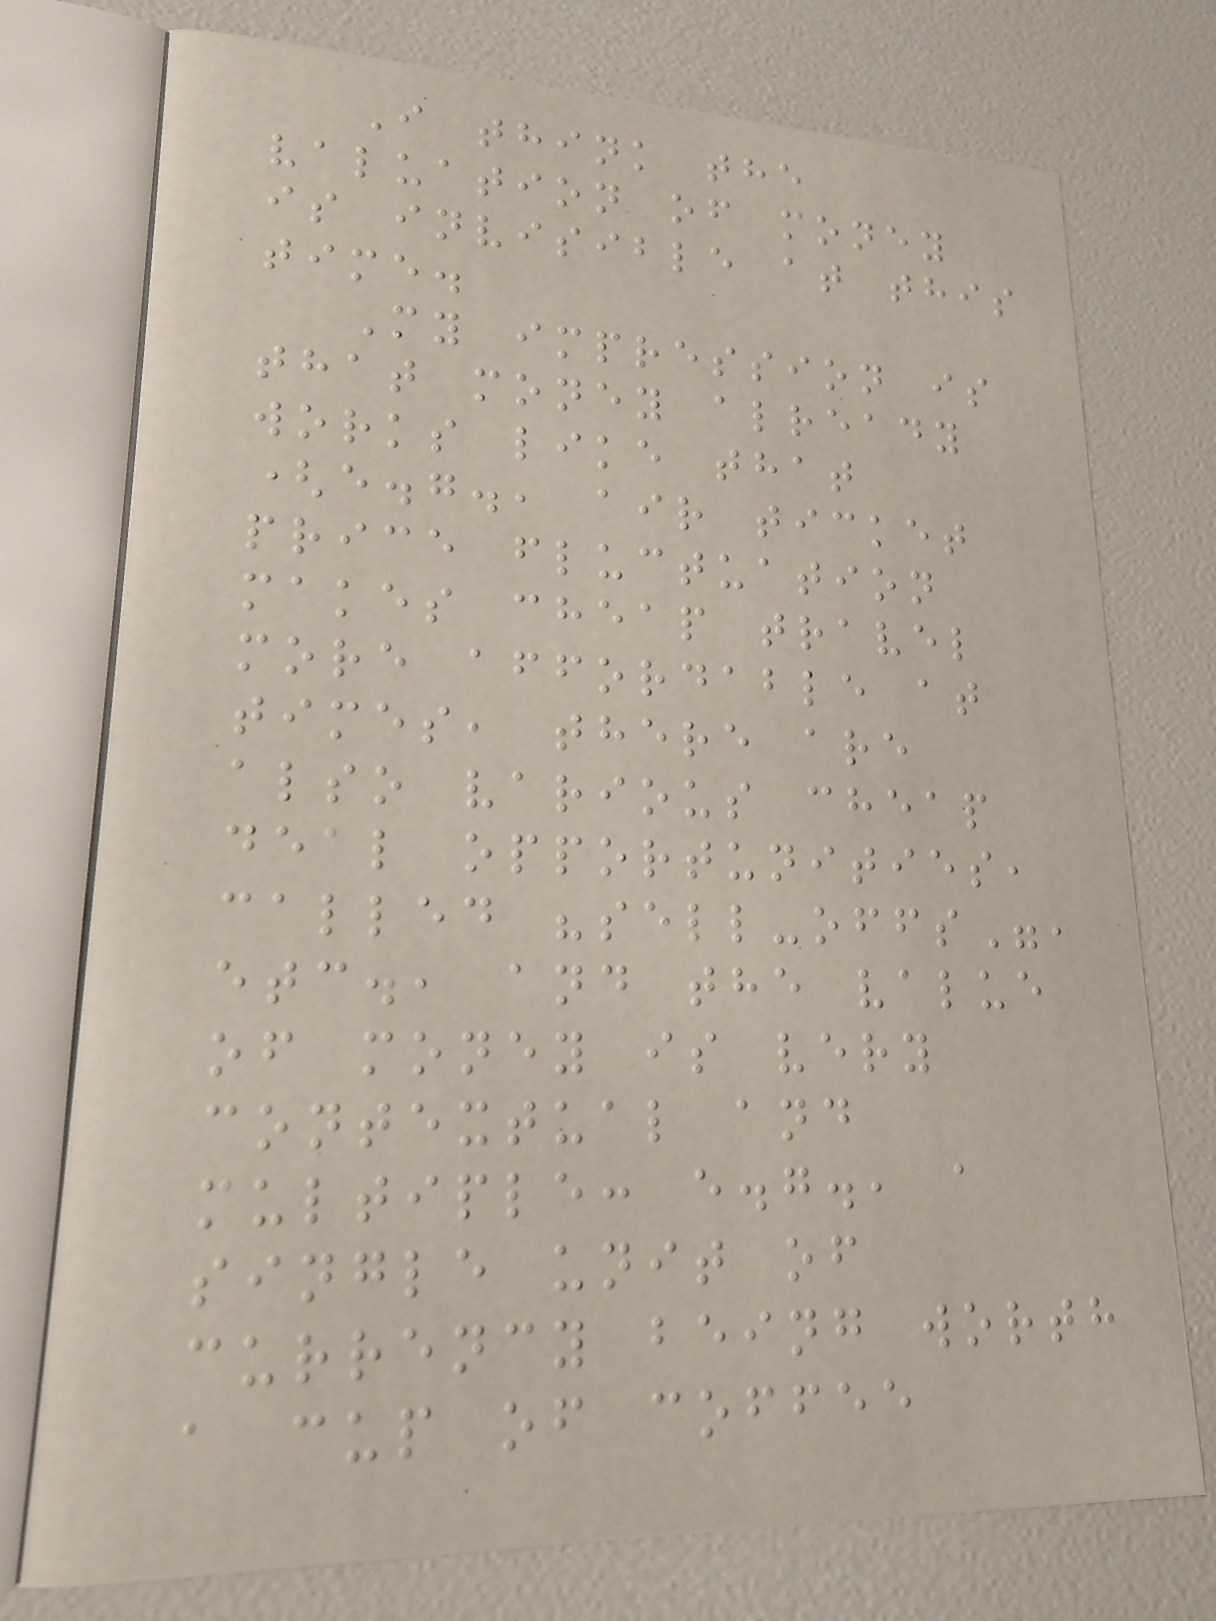I think the
valuation of money
is invisible at this
time.
My impression is
that money already
works like that
(e.g., air ticket
price fluctuation
makes cheap travel
more affordable at
times, there are
also various cheap
deal opportunities,
called "sell-offs",
etc., and the value
of money is very
contextual and
multiple: e.g., a
single unit of
currency being worth
a cup of coffee
